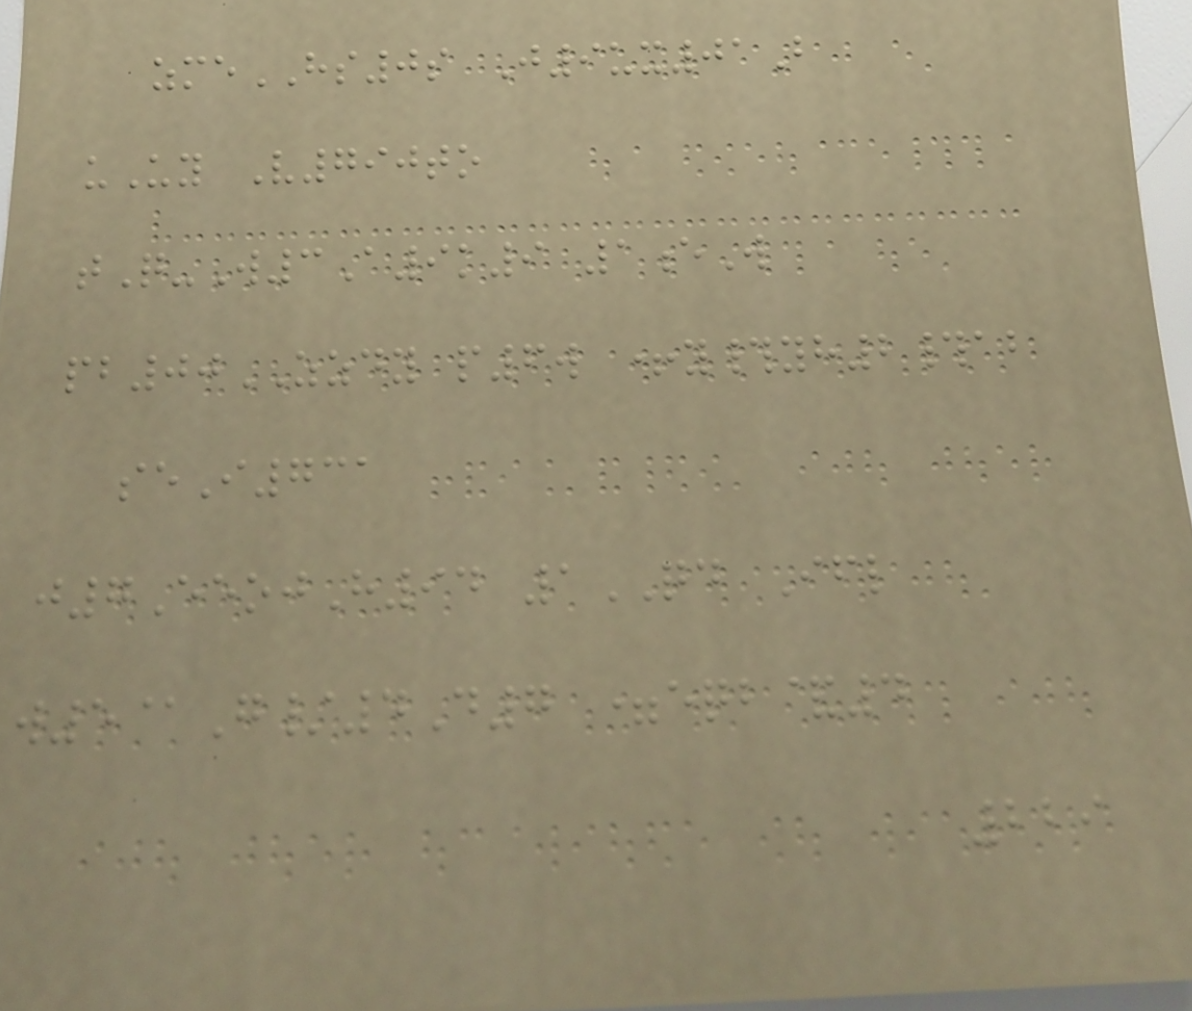zmeHS0s J9ux01B
uUy V790to
tQ-W3A9k9 1eW
pb00ZZDY p6w +y#yh2#ab
seI731
j7EeojH94 1QD Ifl
w5@G/4D7 =eqb&4
229
